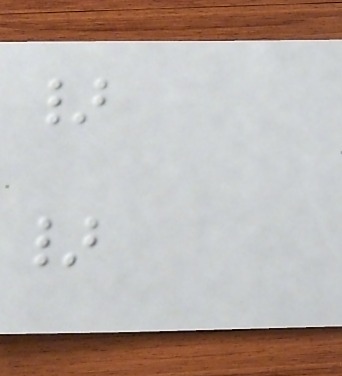}
}
